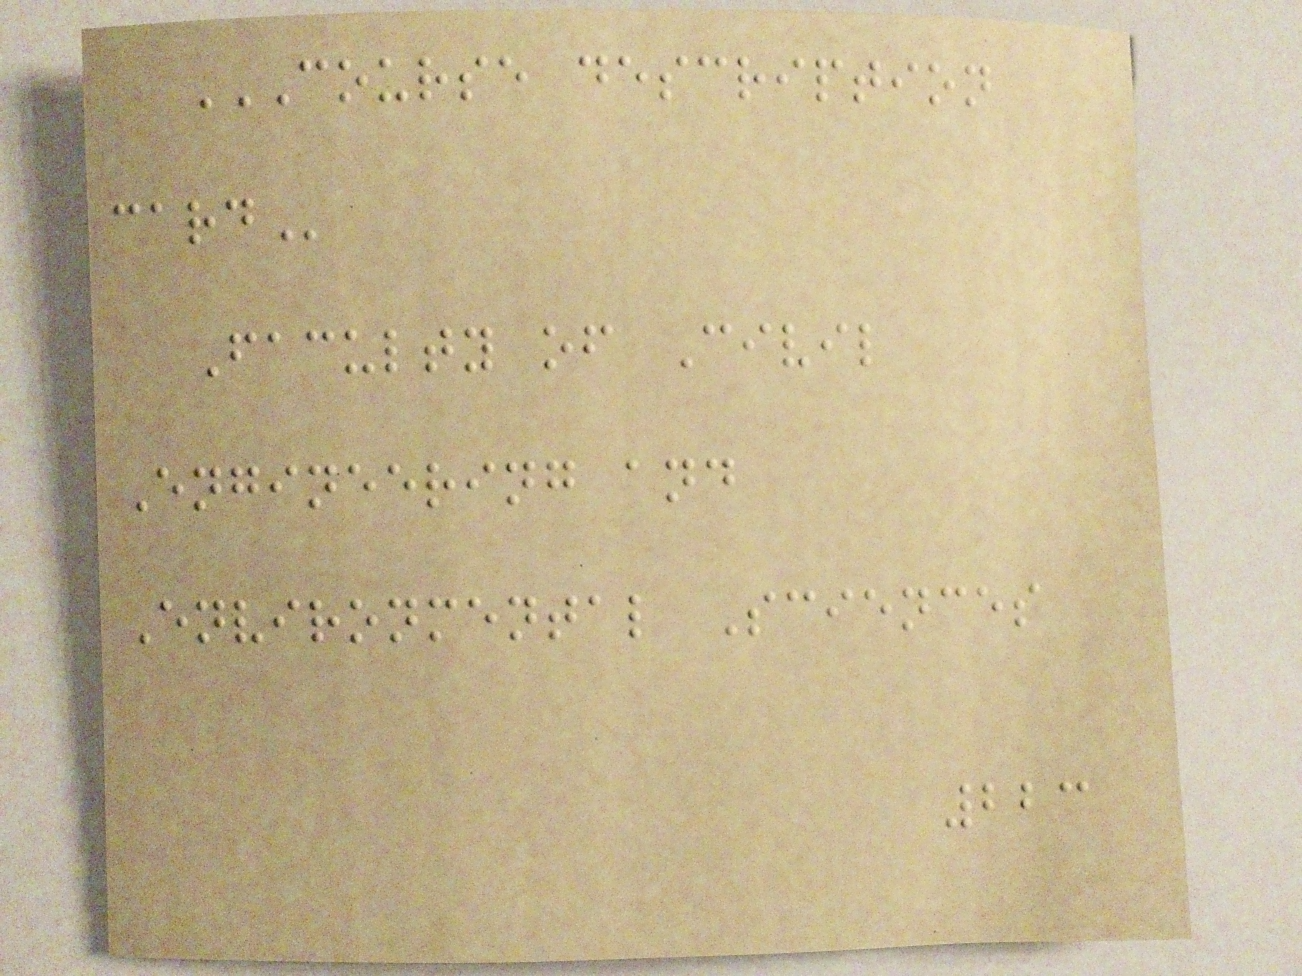COURSE DESCRIPTION
CARD
Faculty of Civil
Engineering and
Environmental Sciences
223
